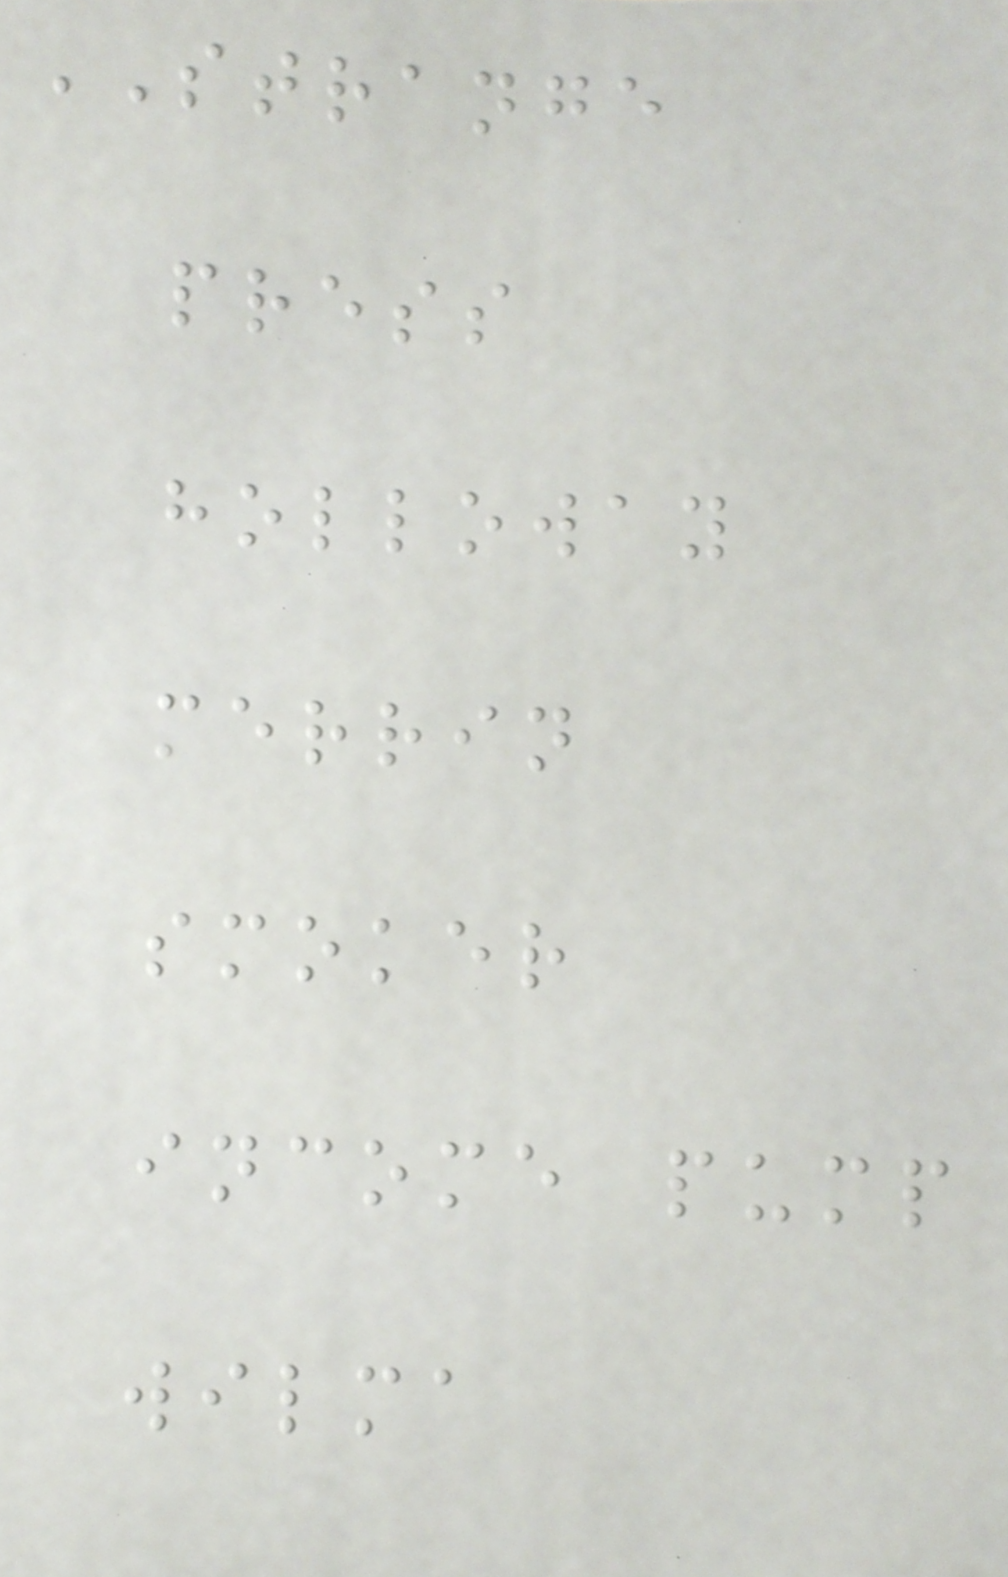STRANGE
press
holloway
merrin
smoker
income pump
wilma
